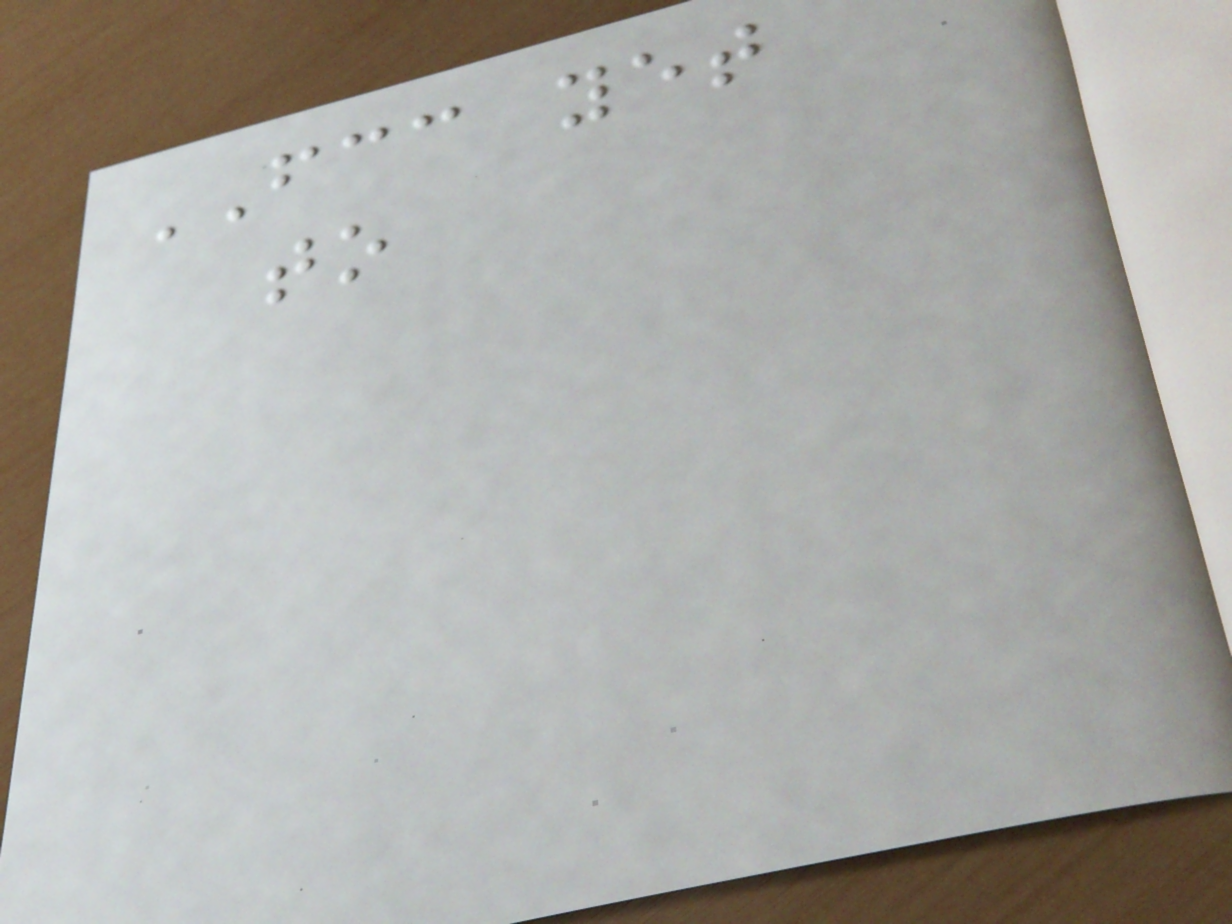FCC yet
to
